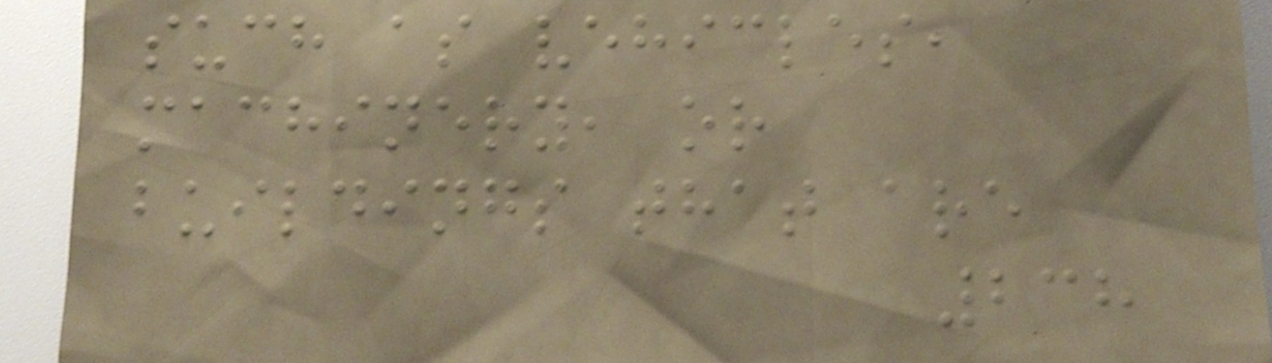such as vehicles,
machinery, or
buildings that are
238
